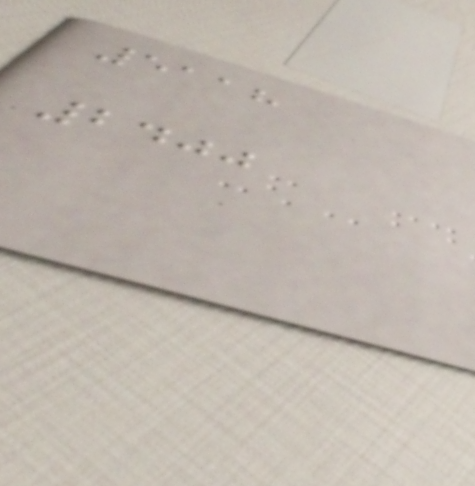5118
2400
